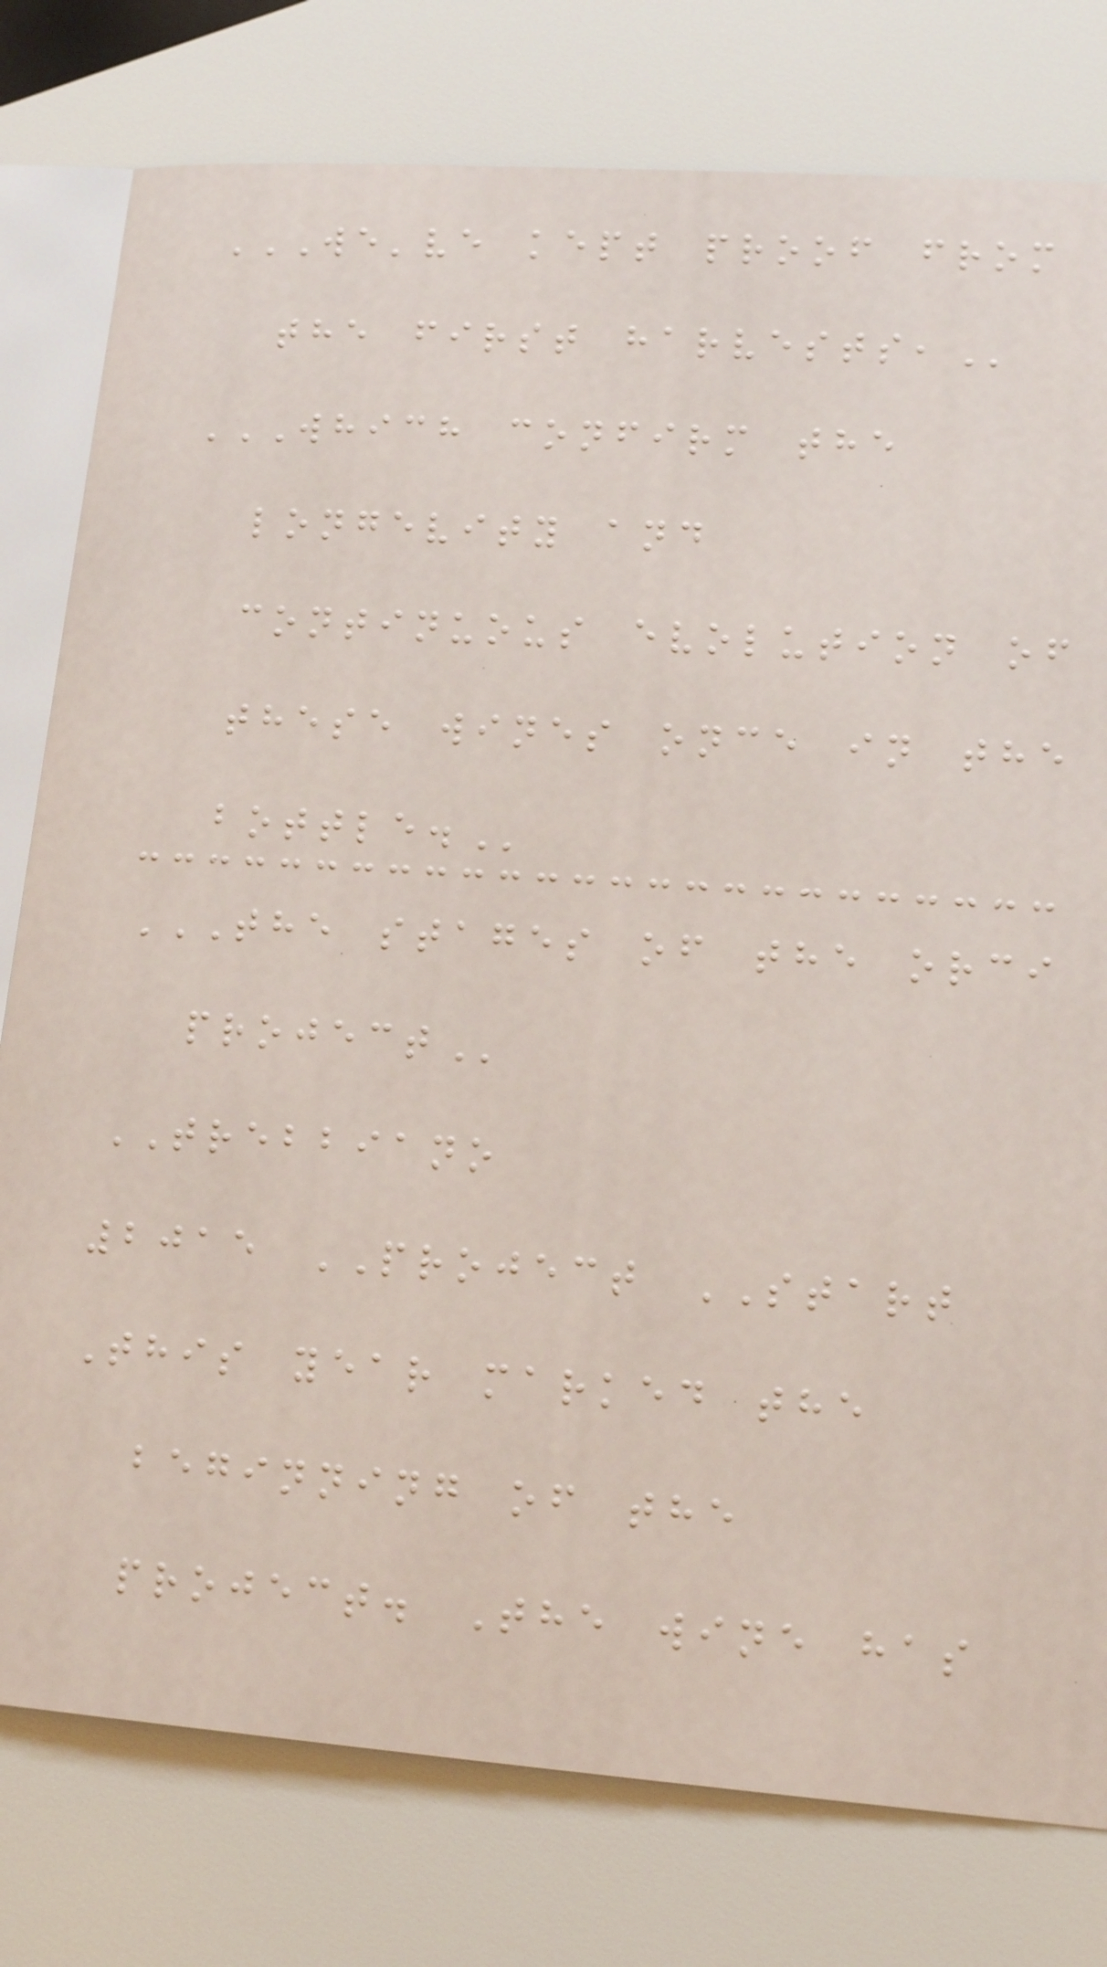WE'VE KEPT PROOF FROM
THE FIRST HARVESTS,
WHICH CONFIRM THE
LONGEVITY AND
CONTINUOUS EVOLUTION OF
THESE WINES ONCE IN THE
BOTTLE.
THE STAGES OF THE ORCI
PROJECT
TREBBIANO
2015 PROJECT START
This year marked the
beginning of the
project. The wine has
